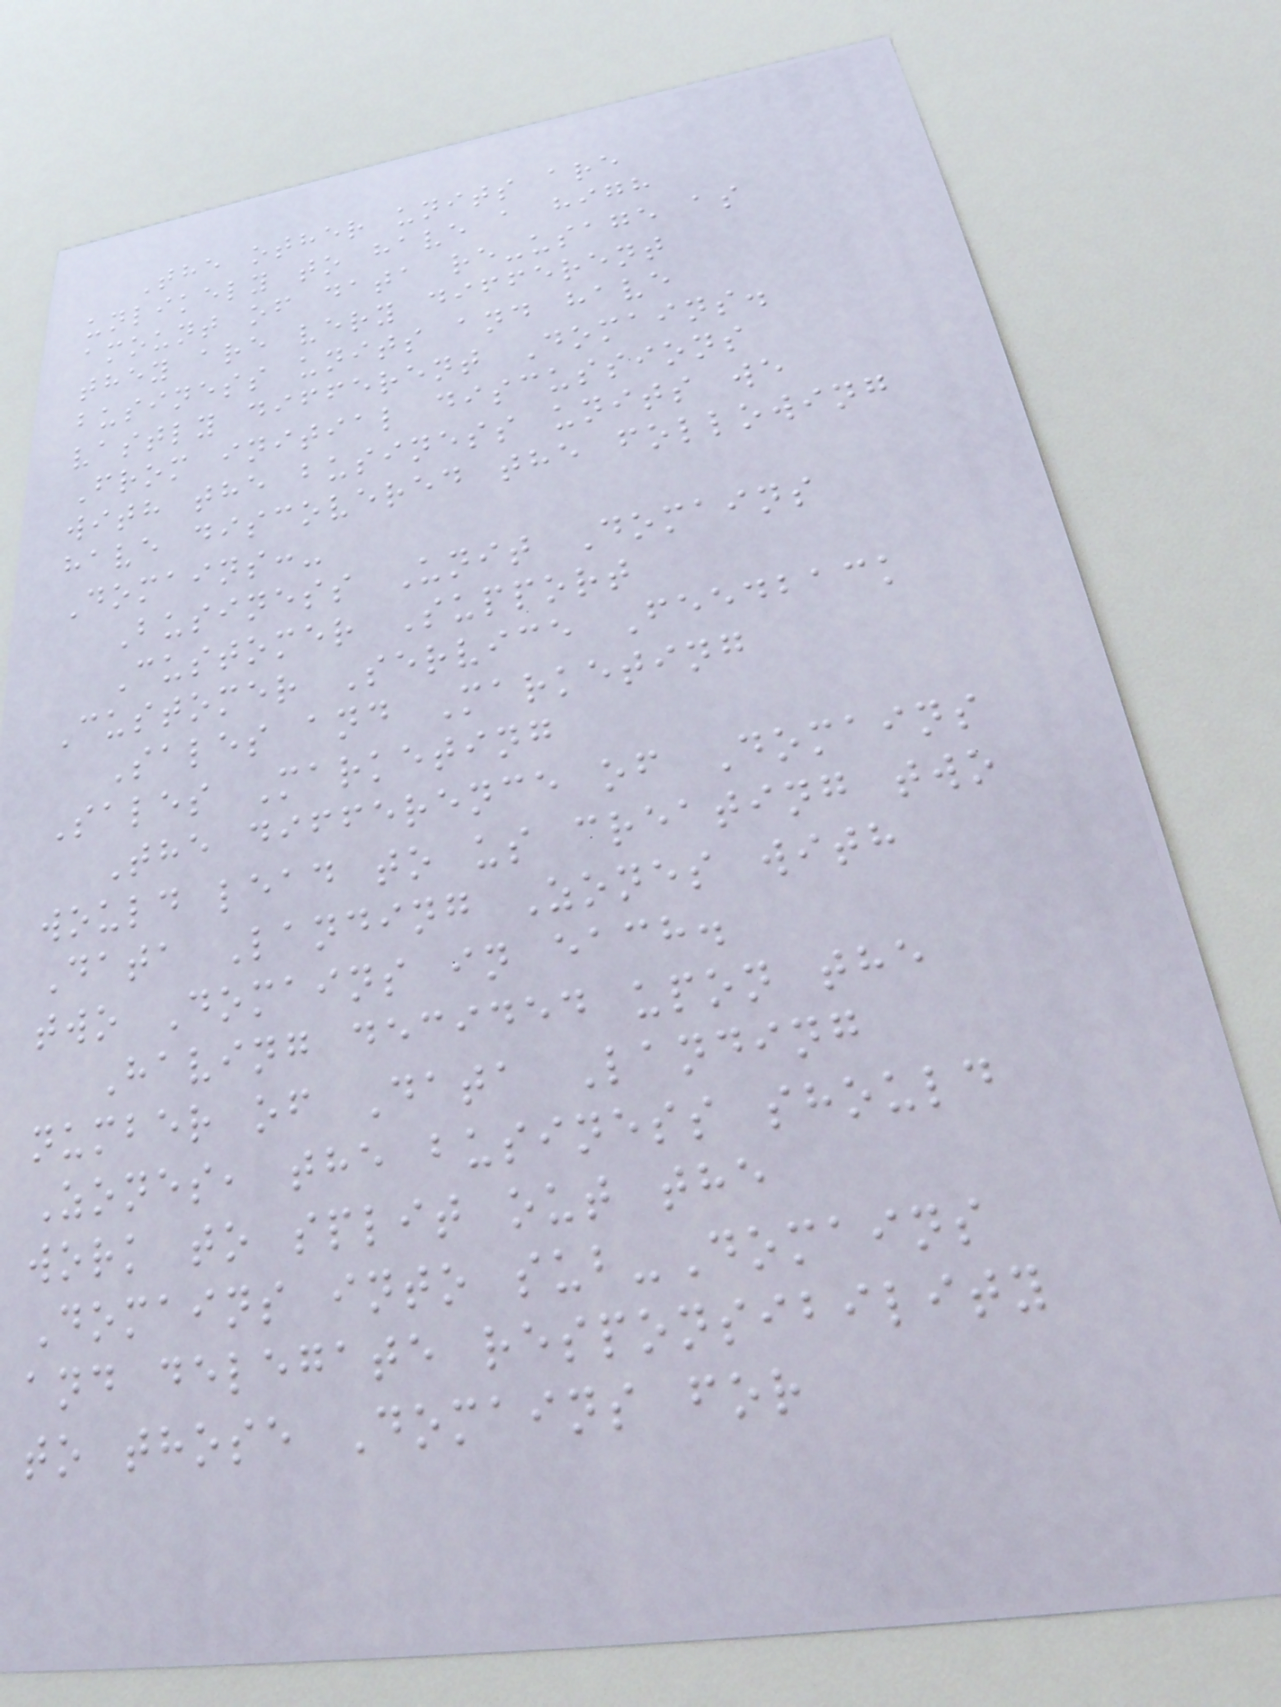The other units are
unlikely to have a high
amount of data re-usage as
they are very different
business units and have
vastly different Domains.
From initial discussions
with the business units we
have discovered the following
Domains:-
Business Unit Domains
Customer Support
Customer Service Feedback
Sales and Marketing
Sales Marketing
The difference of Domains
would lead to us creating two
Data Landing Zones with
two Domains in each.
Having decided upon the
number of Data Landing
Zones, the business should
work to split out the
Domains into sub-Domains
and delegate responsibility
to those Domains for
